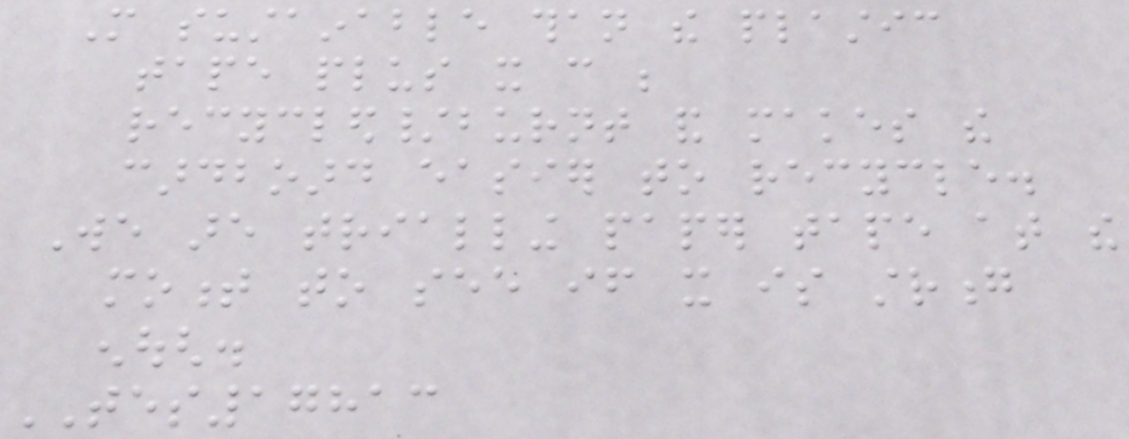More sustainable than the plastic
tape plus it can be
recycled/burnt and makes the
cardboard easier to recycle.
We are trialling paper tape at the
moment to see if it is strong
enough.
TES17813
